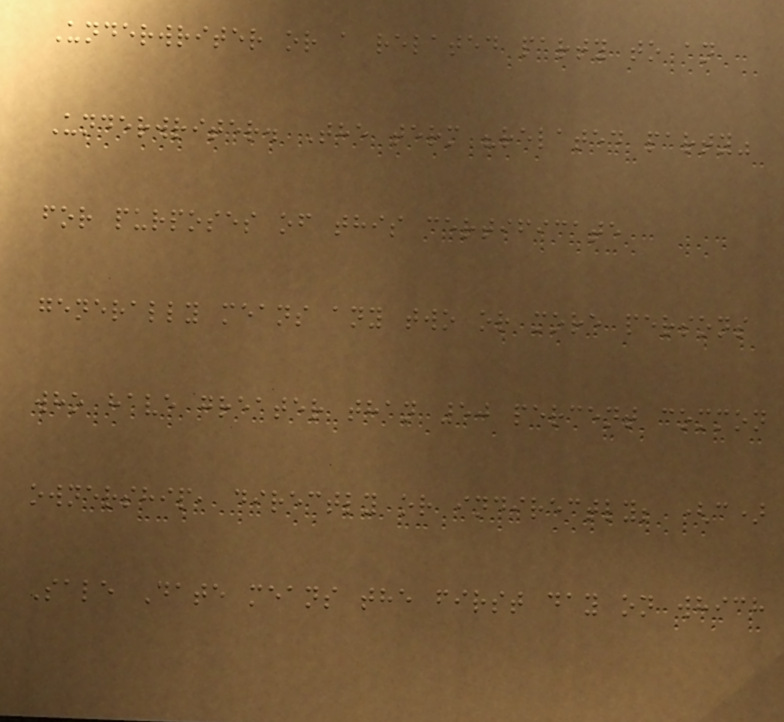Underwriter or a related party to an
Underwriter. The term "related party"
for purposes of this certificate
generally means any two or more persons
who have greater than 50 percent common
ownership, directly or indirectly; (c)
Sale Date means the first day on which
